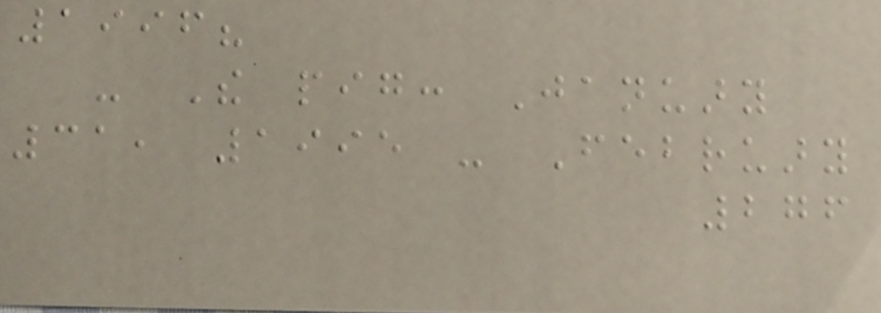1996?
- The pig: January
31, 1995 - February
276
